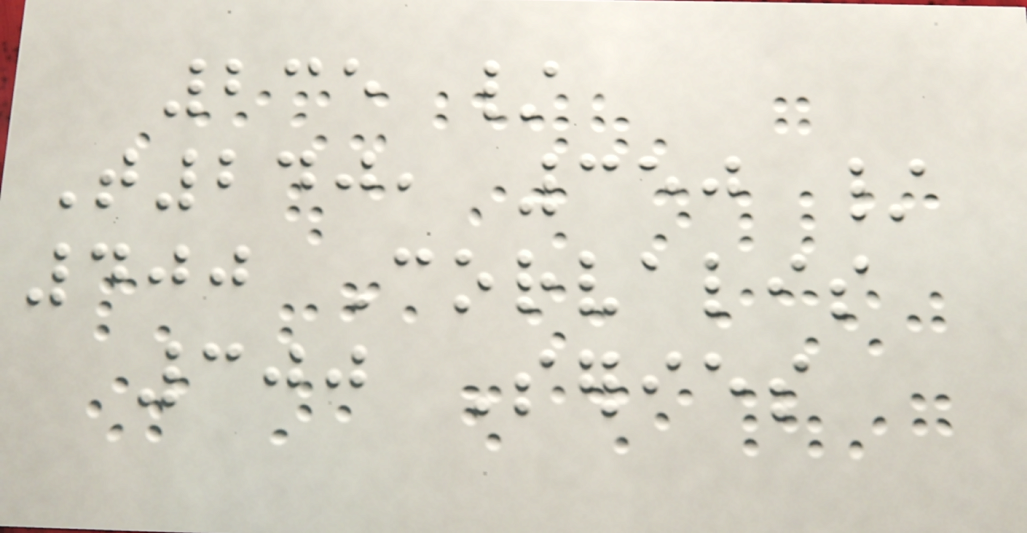235 /
T240, 350 /
400 Corvalis
300 Series
